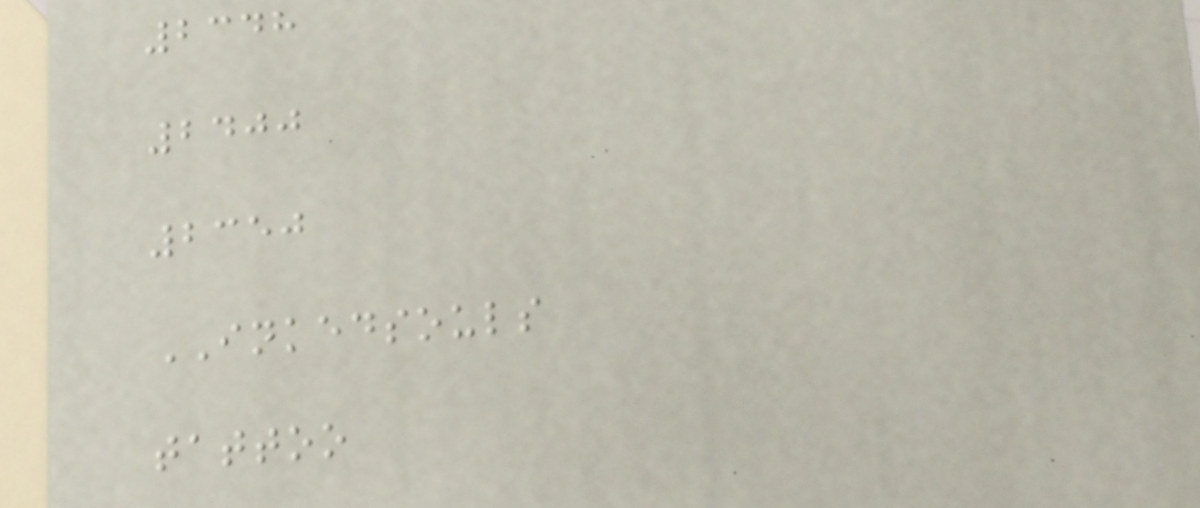2348
2400
2350
INKEDSOULS
tattoo
